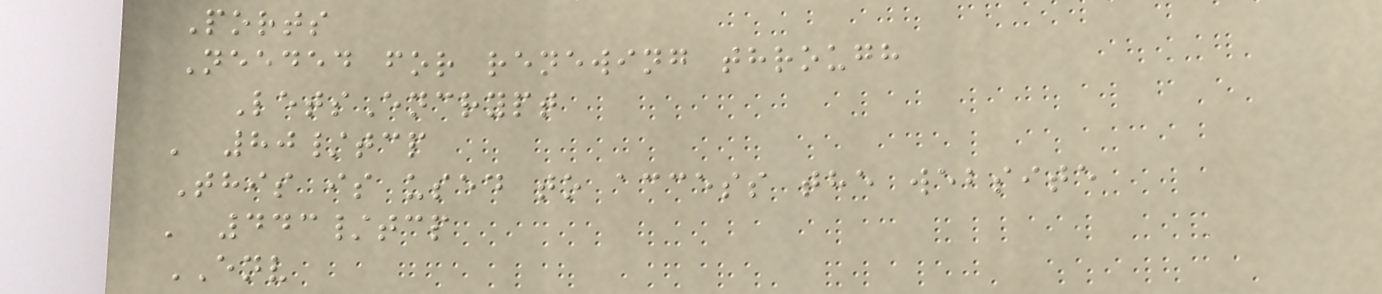Ports
Needed for renewing through
LetsEncrypt
' 80/tcp
This is used to access the website
' 443/tcp
ENV
